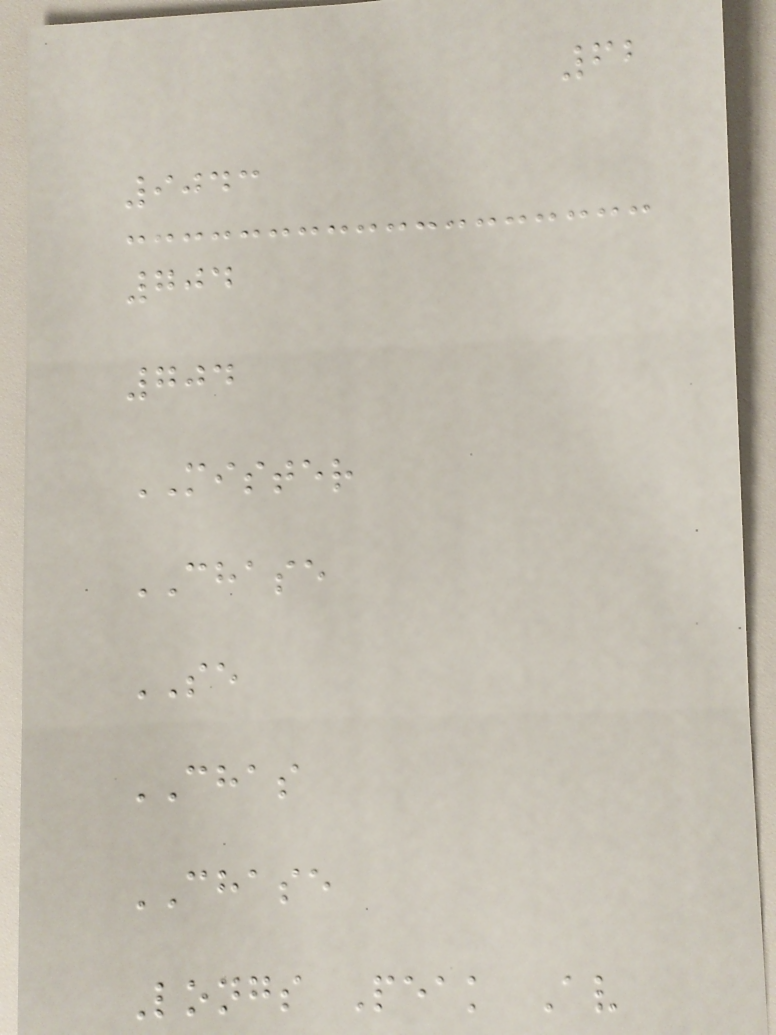62
9043
704
704
MISTER
CHASE
SE
CHAS
CHASE
Longs Peak Av
